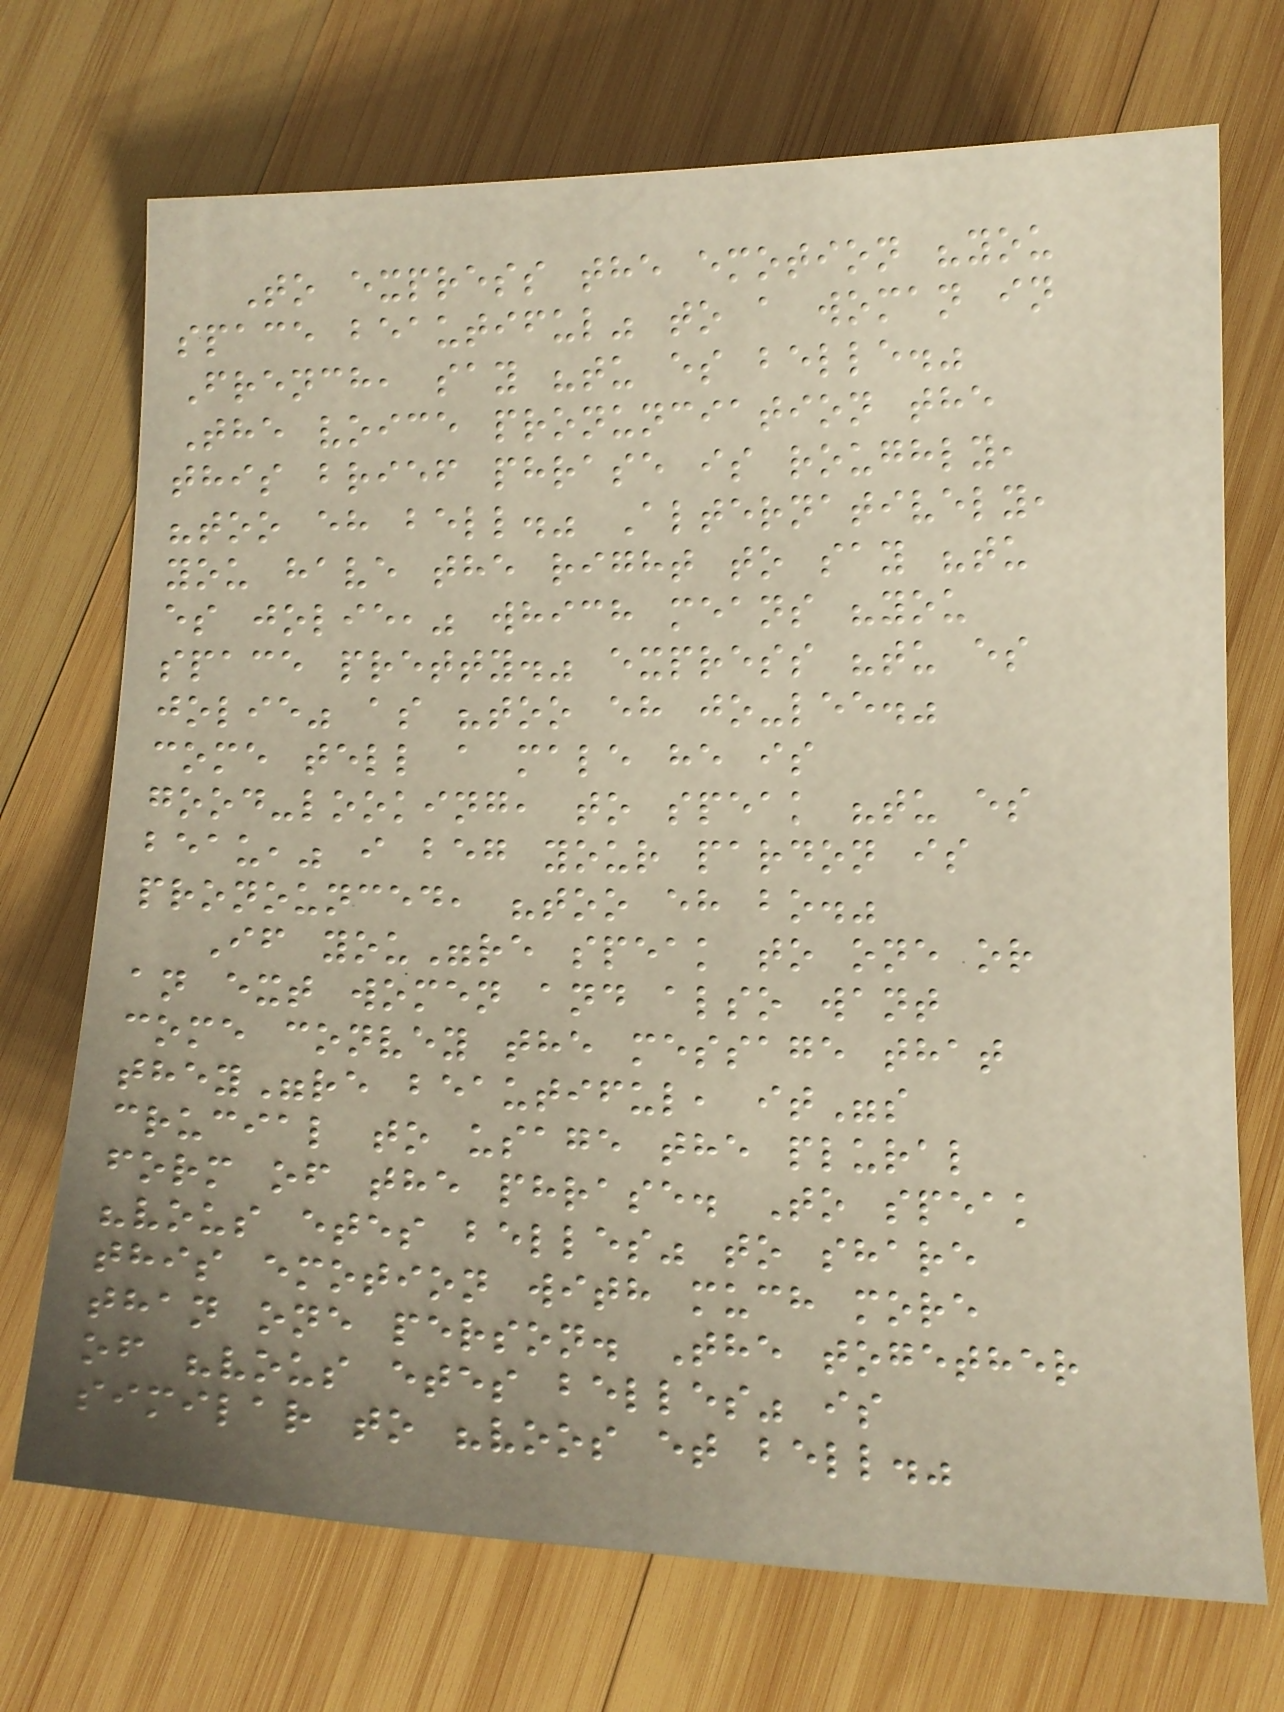To express the emotion "you
space beautiful" to a woman in
French, say "tu es belle."
The voice pronunciation the
this brief phrase is roughly,
"too eh bell." Alternatively,
you have the right to say "tu
es jolie," which means "you
space pretty." express "tu es
jolie" as "too eh jo-lee."
come tell a male he is
good-looking, to speak "tu es
beau," i beg your pardon is
pronounced, "too eh bo."
If you"re speak to one or
an ext women and also want
come convey the message that
they"re beautiful, it"s
crucial to usage the plural
form of the phrase. To speak
"vous etes belles" to share
this emotion with much more
than one person. The together
of "vous etes belles" is
similar to "voos et bell."
